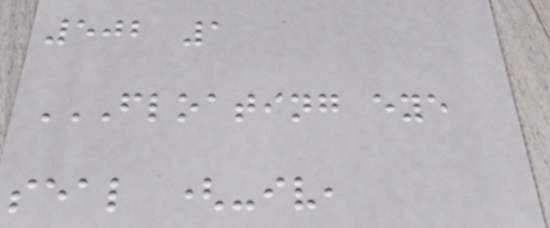502 1
FLOATING EYE
SEAL (-IV,
